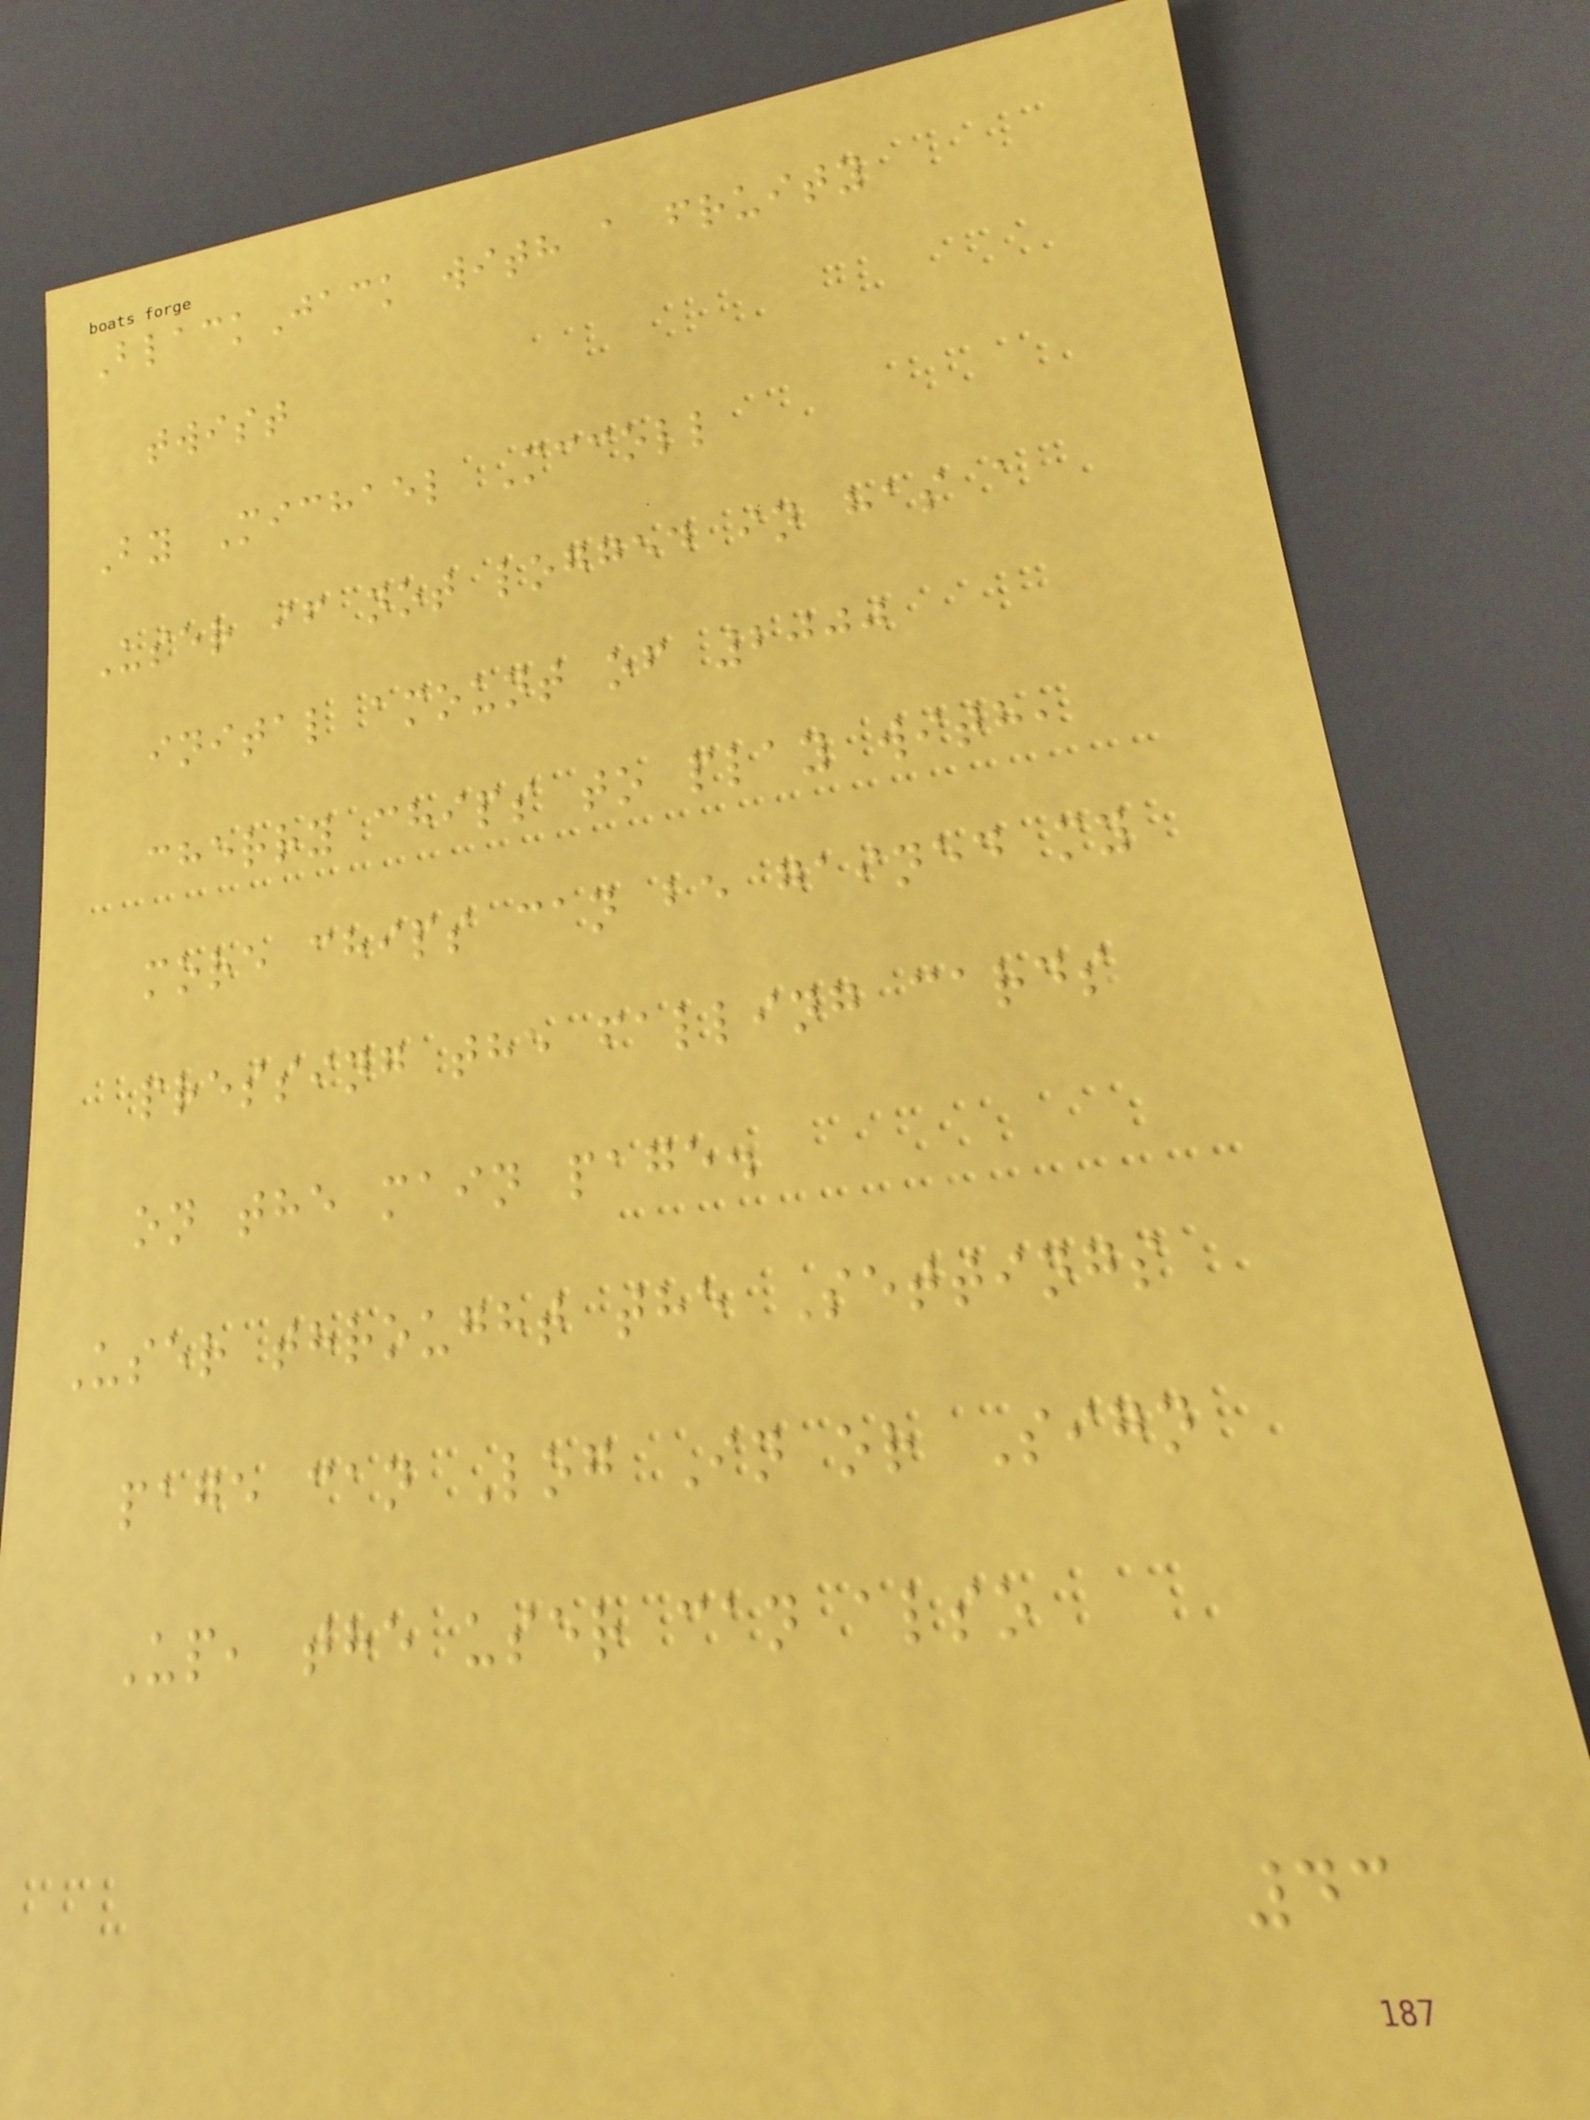BlackJack with a fruity
twist
By Michael Mccoll
User if not logged in has a
inital amount of 2000
cherry chips to play with,
more chips can be gained my
pressing the falling cards
on the main page.
User throught the Settings
page can Log In or Sign
Up, the user can also
43
